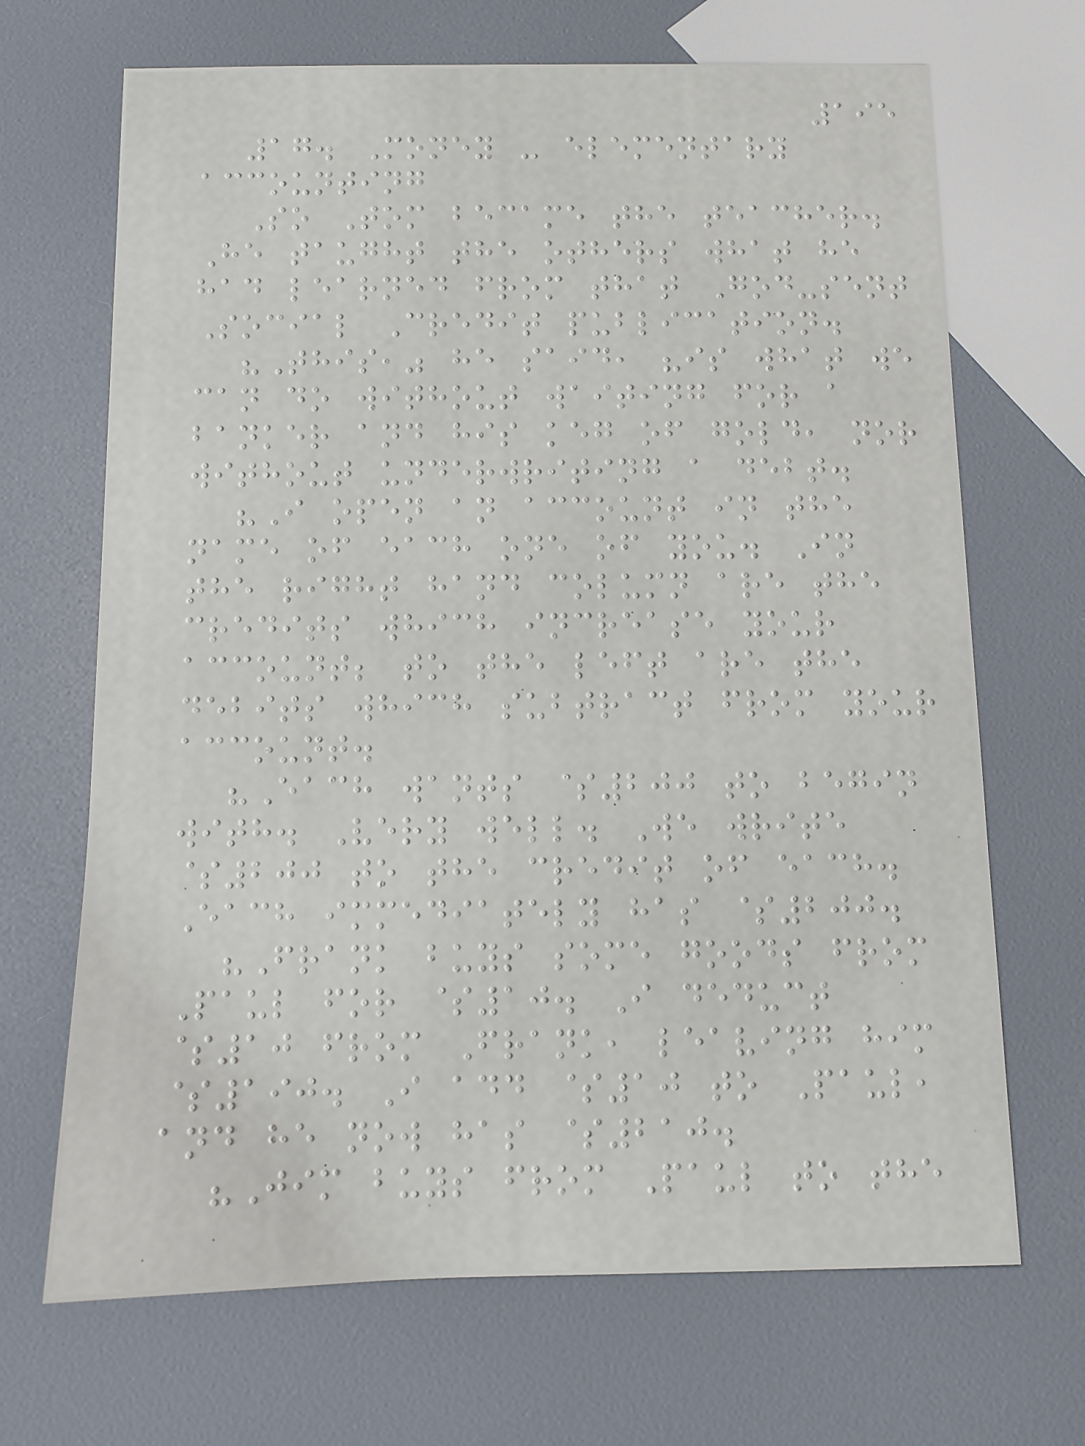195
17. Money - elementary
accounting
So Tom became the teacher.
He taught the others what he
had learned from that God-sent
Social Credit publication.
"This," he said, "is what we
can do without waiting for a
banker and his keg of gold, nor
without underwriting a debt.
"I open an account in the
name of each one of you. In
the right hand column are the
credits which increase your
account; to the left are the
debits which subtract from your
account.
"Each wants $200 to begin
with. Very well. We write
$200 to the credit of each.
Each immediately has $200.
"Frank buys some goods from
Paul for $10. I deduct
$10 from Frank, leaving him
$190. I add $10 to Paul,
and he now has $210.
"Jim buys from Paul to the
